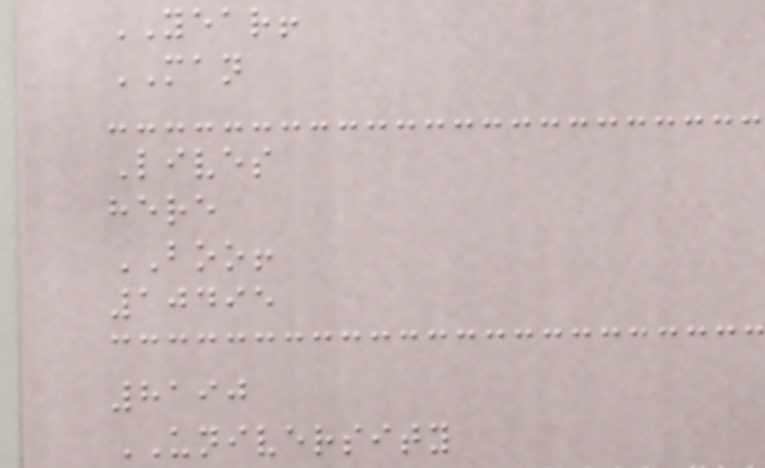YEAR!
MAN
Lives
here
BOO!
10495
8190
UNIVERSITY
